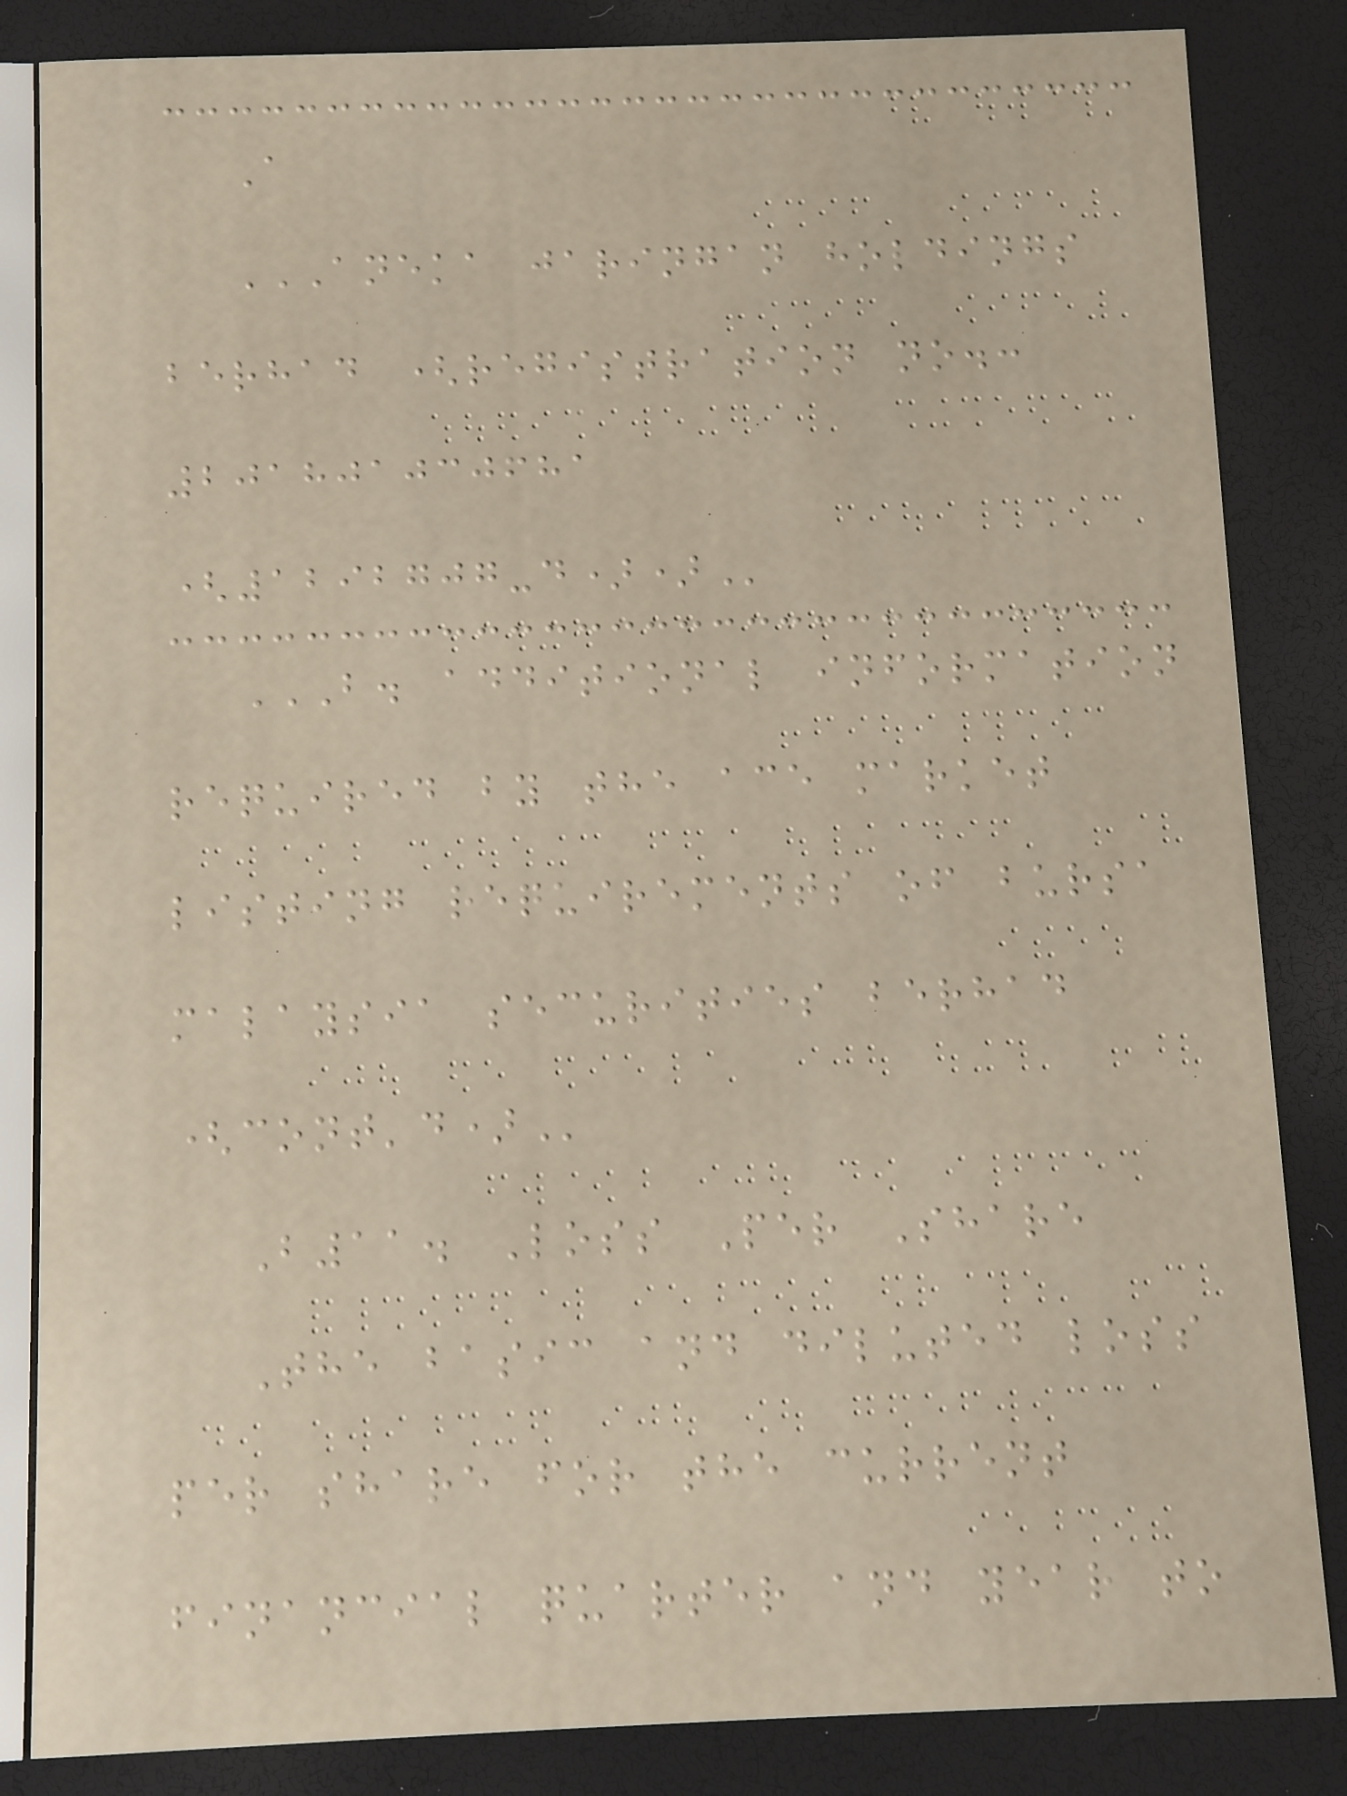A
ANEKA JARINGAN HOLDINGS
BERHAD (REGISTRATION NO.:
201801030681
(1292707-D))
B. ADDITIONAL INFORMATION
REQUIRED BY THE ACE MARKET
LISTING REQUIREMENTS OF BURSA
MALAYSIA SECURITIES BERHAD
(CONT'D)
B11. Loss Per Share
The basic and diluted loss
per share for the current
financial quarter and year to
